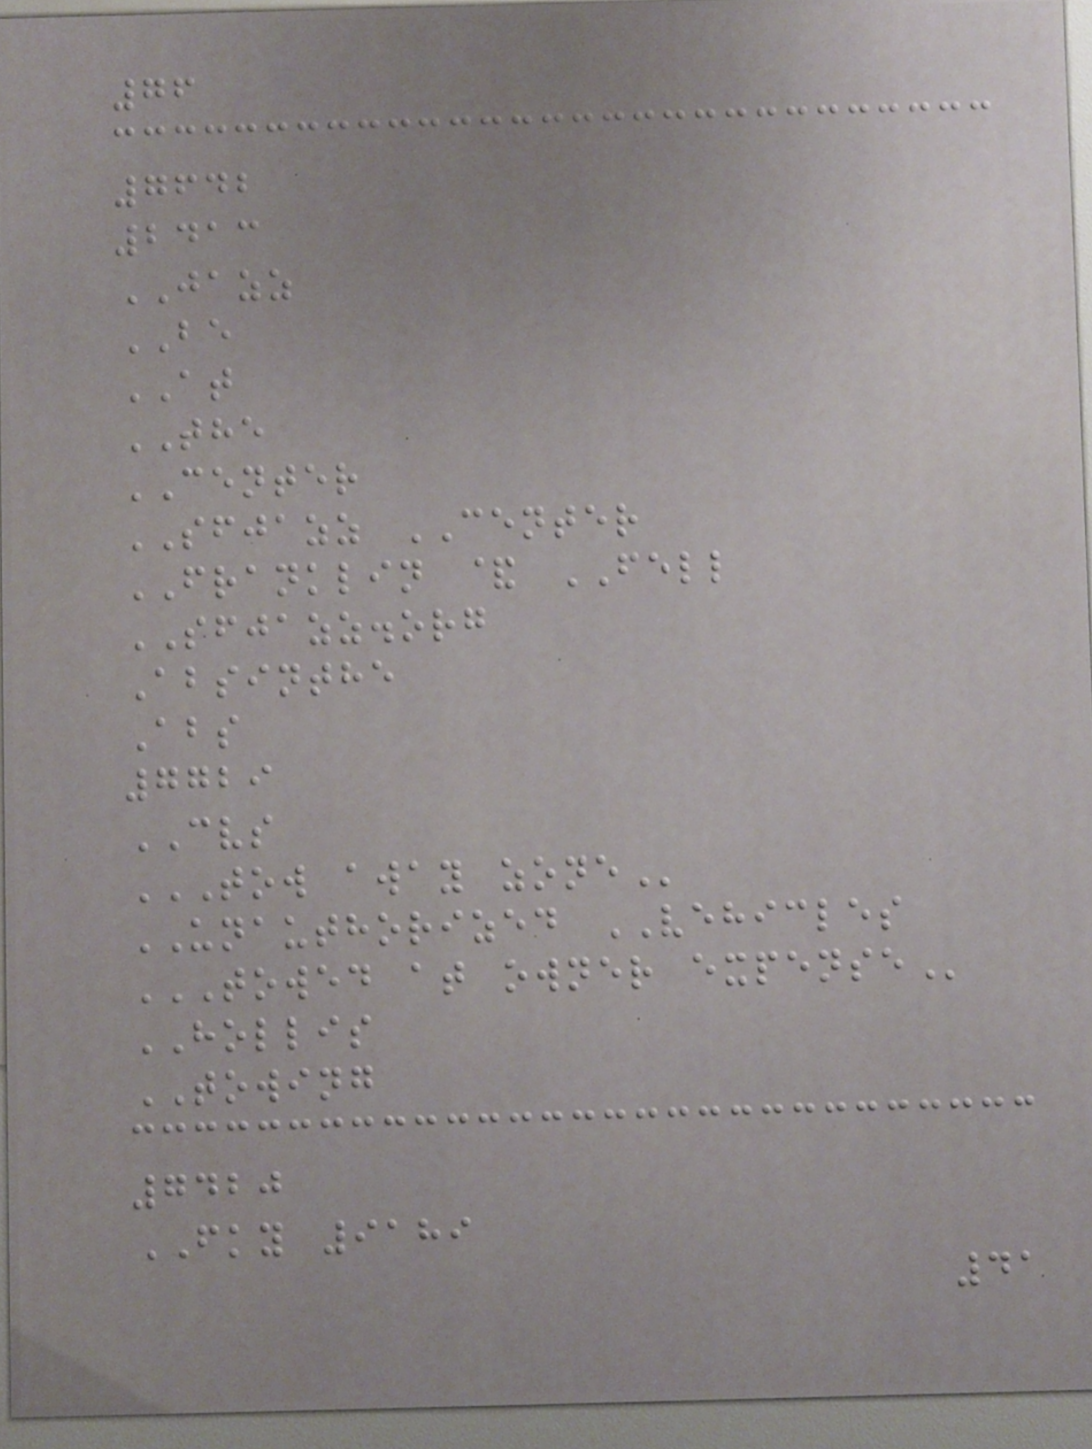76
7642
2413
JAZZ
BE
AT
THE
CENTER
SFJAZZ CENTER
FRANKLIN & FELL
SFJAZZ.org
Absinthe
Abs
7729
CVS
TOW AWAY ZONE
UNAUTHORIZED VEHICLES
TOWED AT OWNER EXPENSE
HOLLIS
TOWING
7420
FKY 9189
41
